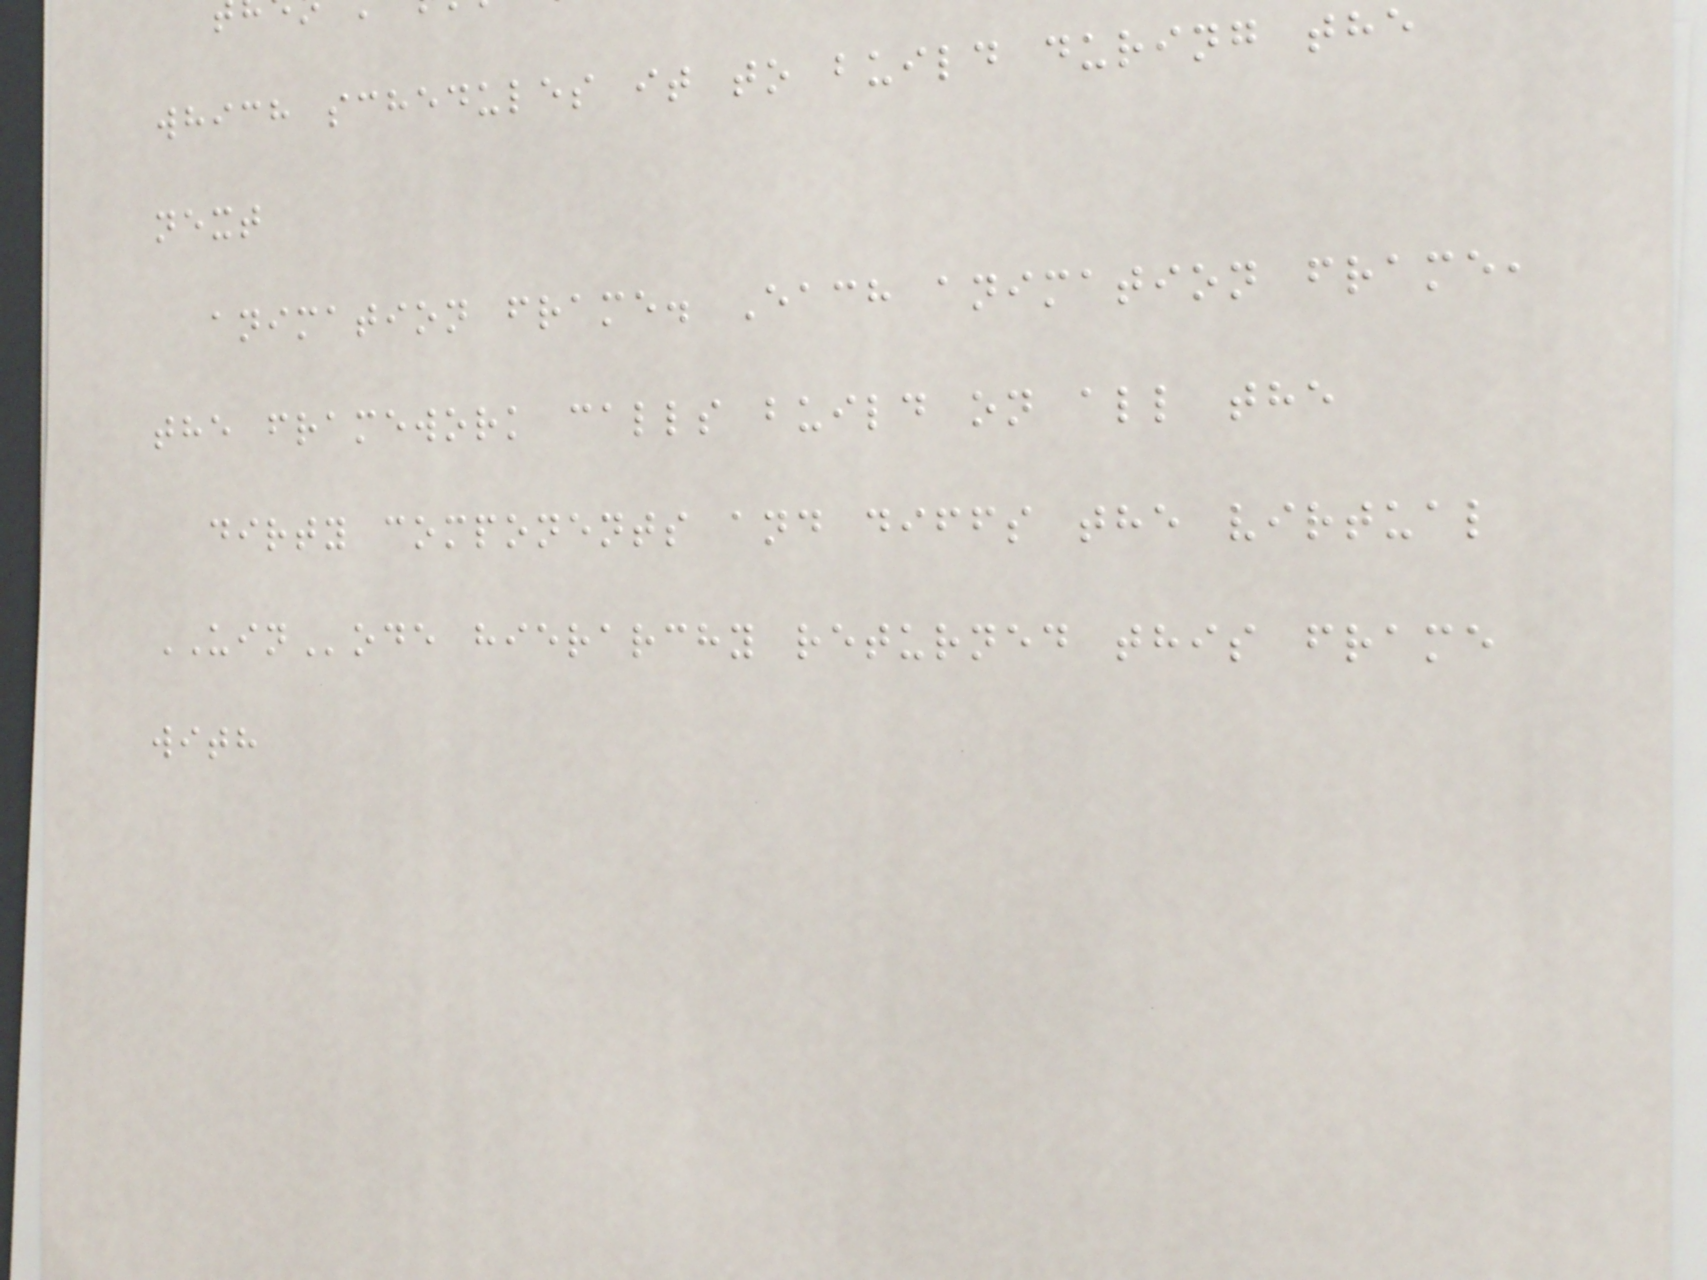which schedules it to build during the
next
animation frame. Each animation frame,
the framework calls build on all the
dirty components and diffs the virtual
UINode hierarchy returned this frame
with
